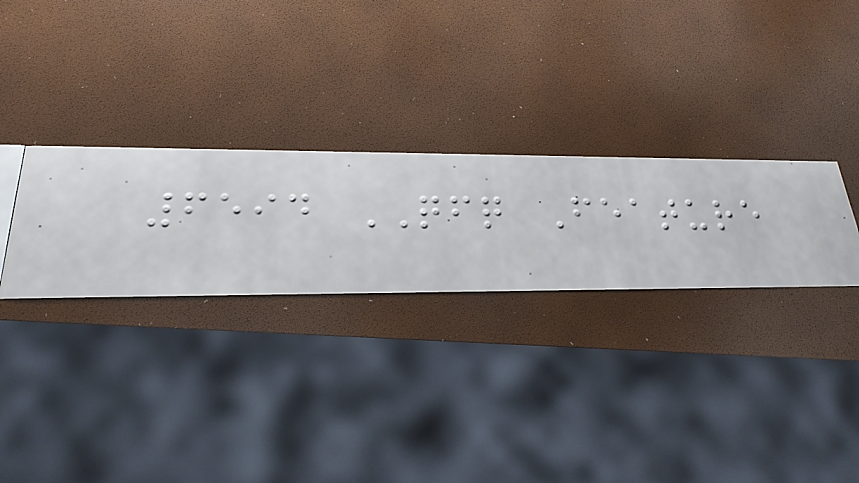6594 QFQ Feature
